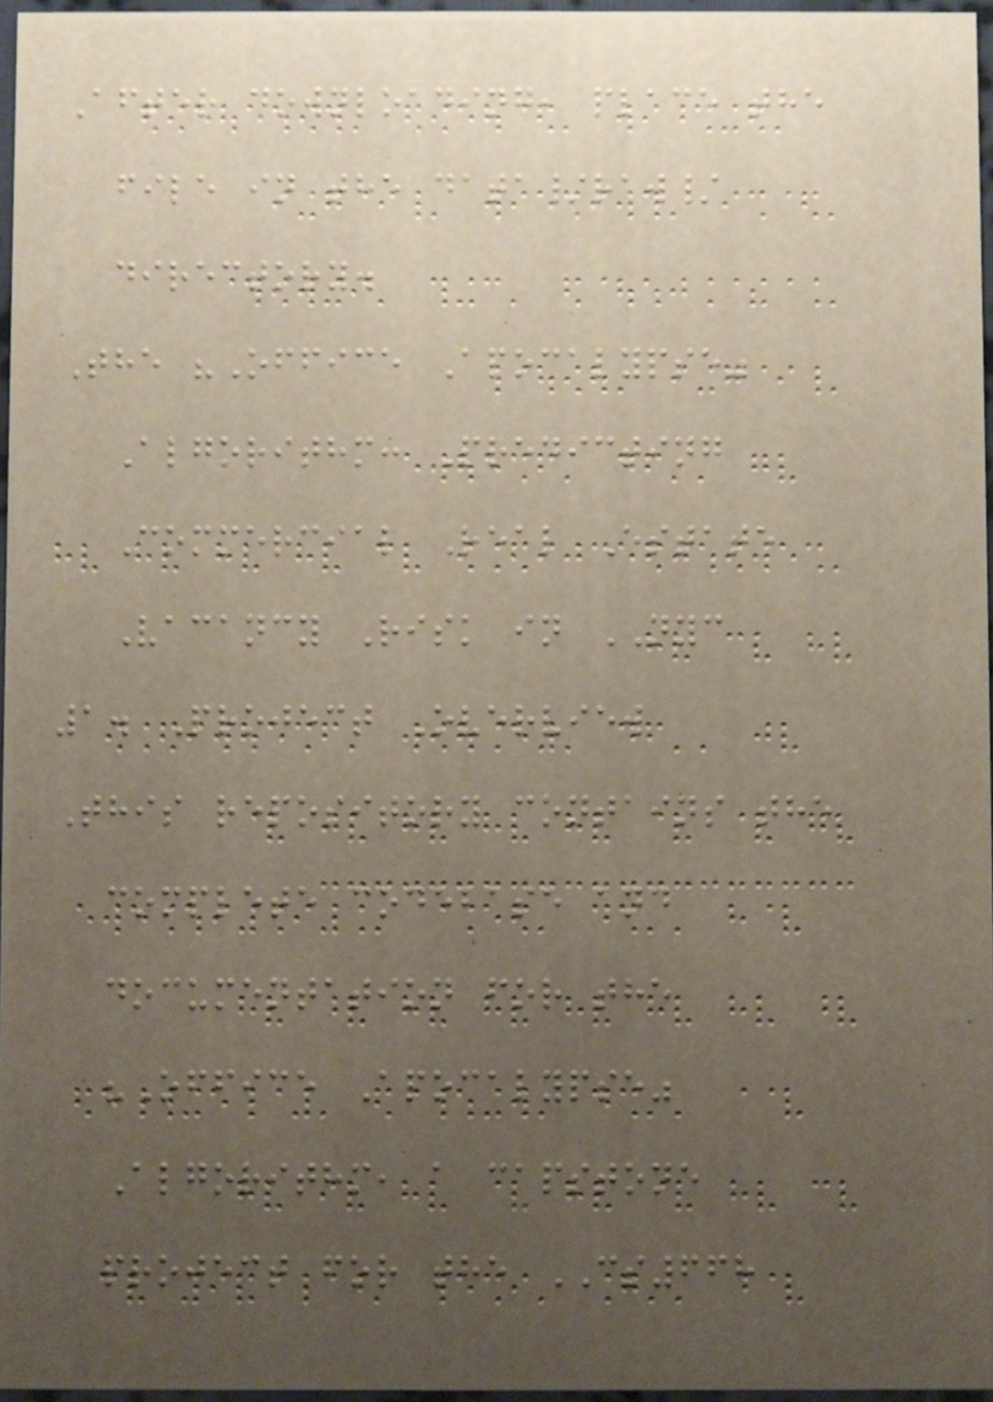After downloading, place the
file in the data/raw/
directory.
The "Office Apocalypse"
Algorithm: Predicting
Commercial Real Estate
Vacancy Risk in NYC
1. Project Overview
This repository contains the
complete codebase and
documentation for the
"Office Apocalypse"
Algorithm, a capstone
project for the CS668
